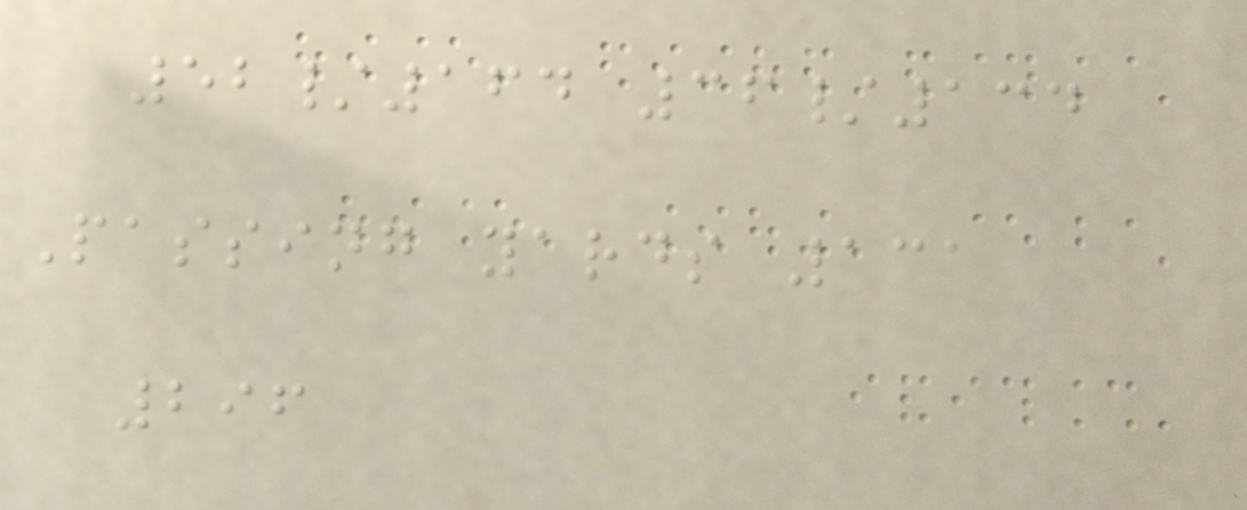52/164 36/134
Passing yards 131
296
